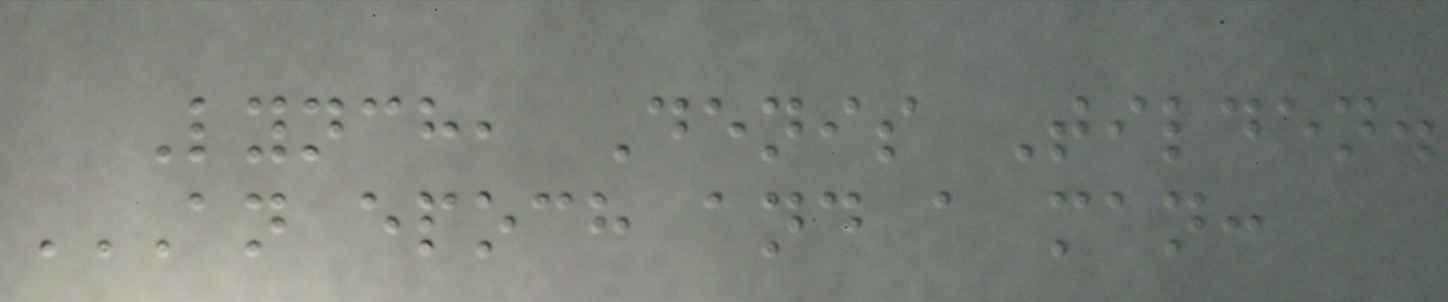Lynch, Denis Tilden.
AN EPOCH AND A MAN:
